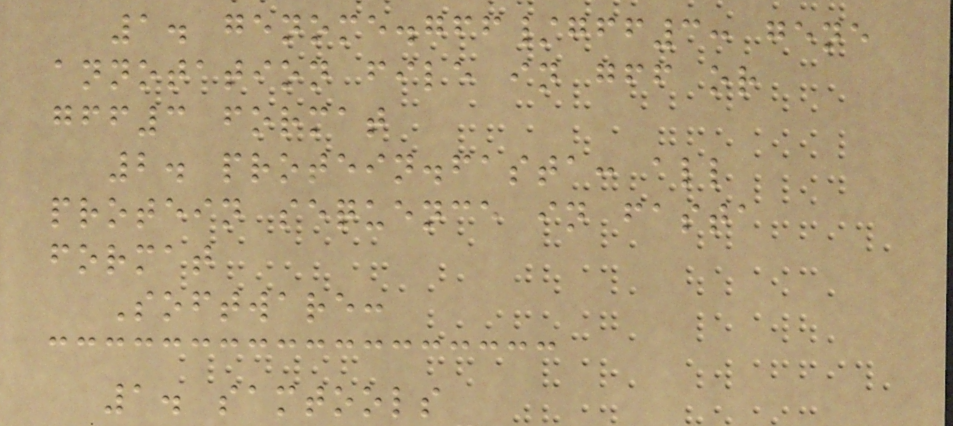1. genome.gff/gff3: gene
annotation file in gff or
gff3 format
2. protein.fasta: all
protein sequence in fasta
format
Software:
1. samtools
